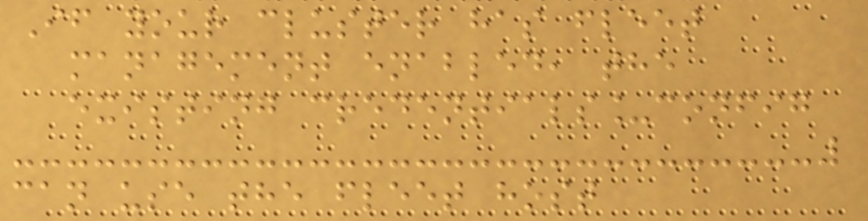If your cluster has fleet
management enabled, the
existing credentials_config
can use the fleet host
